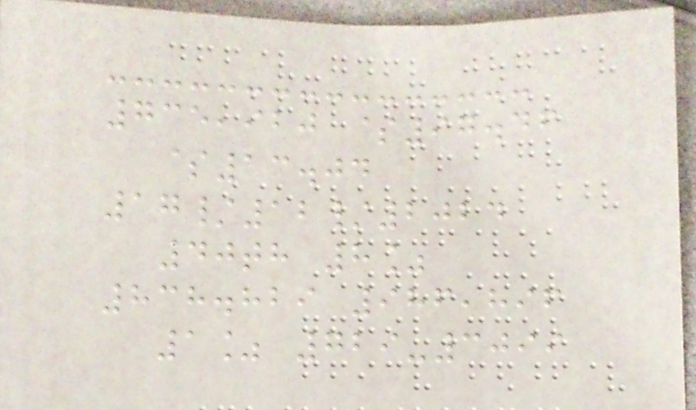735,920 $97.46
$13.04
17/12/2024
40th 8%
838.829 986,896
1% 729-3099
